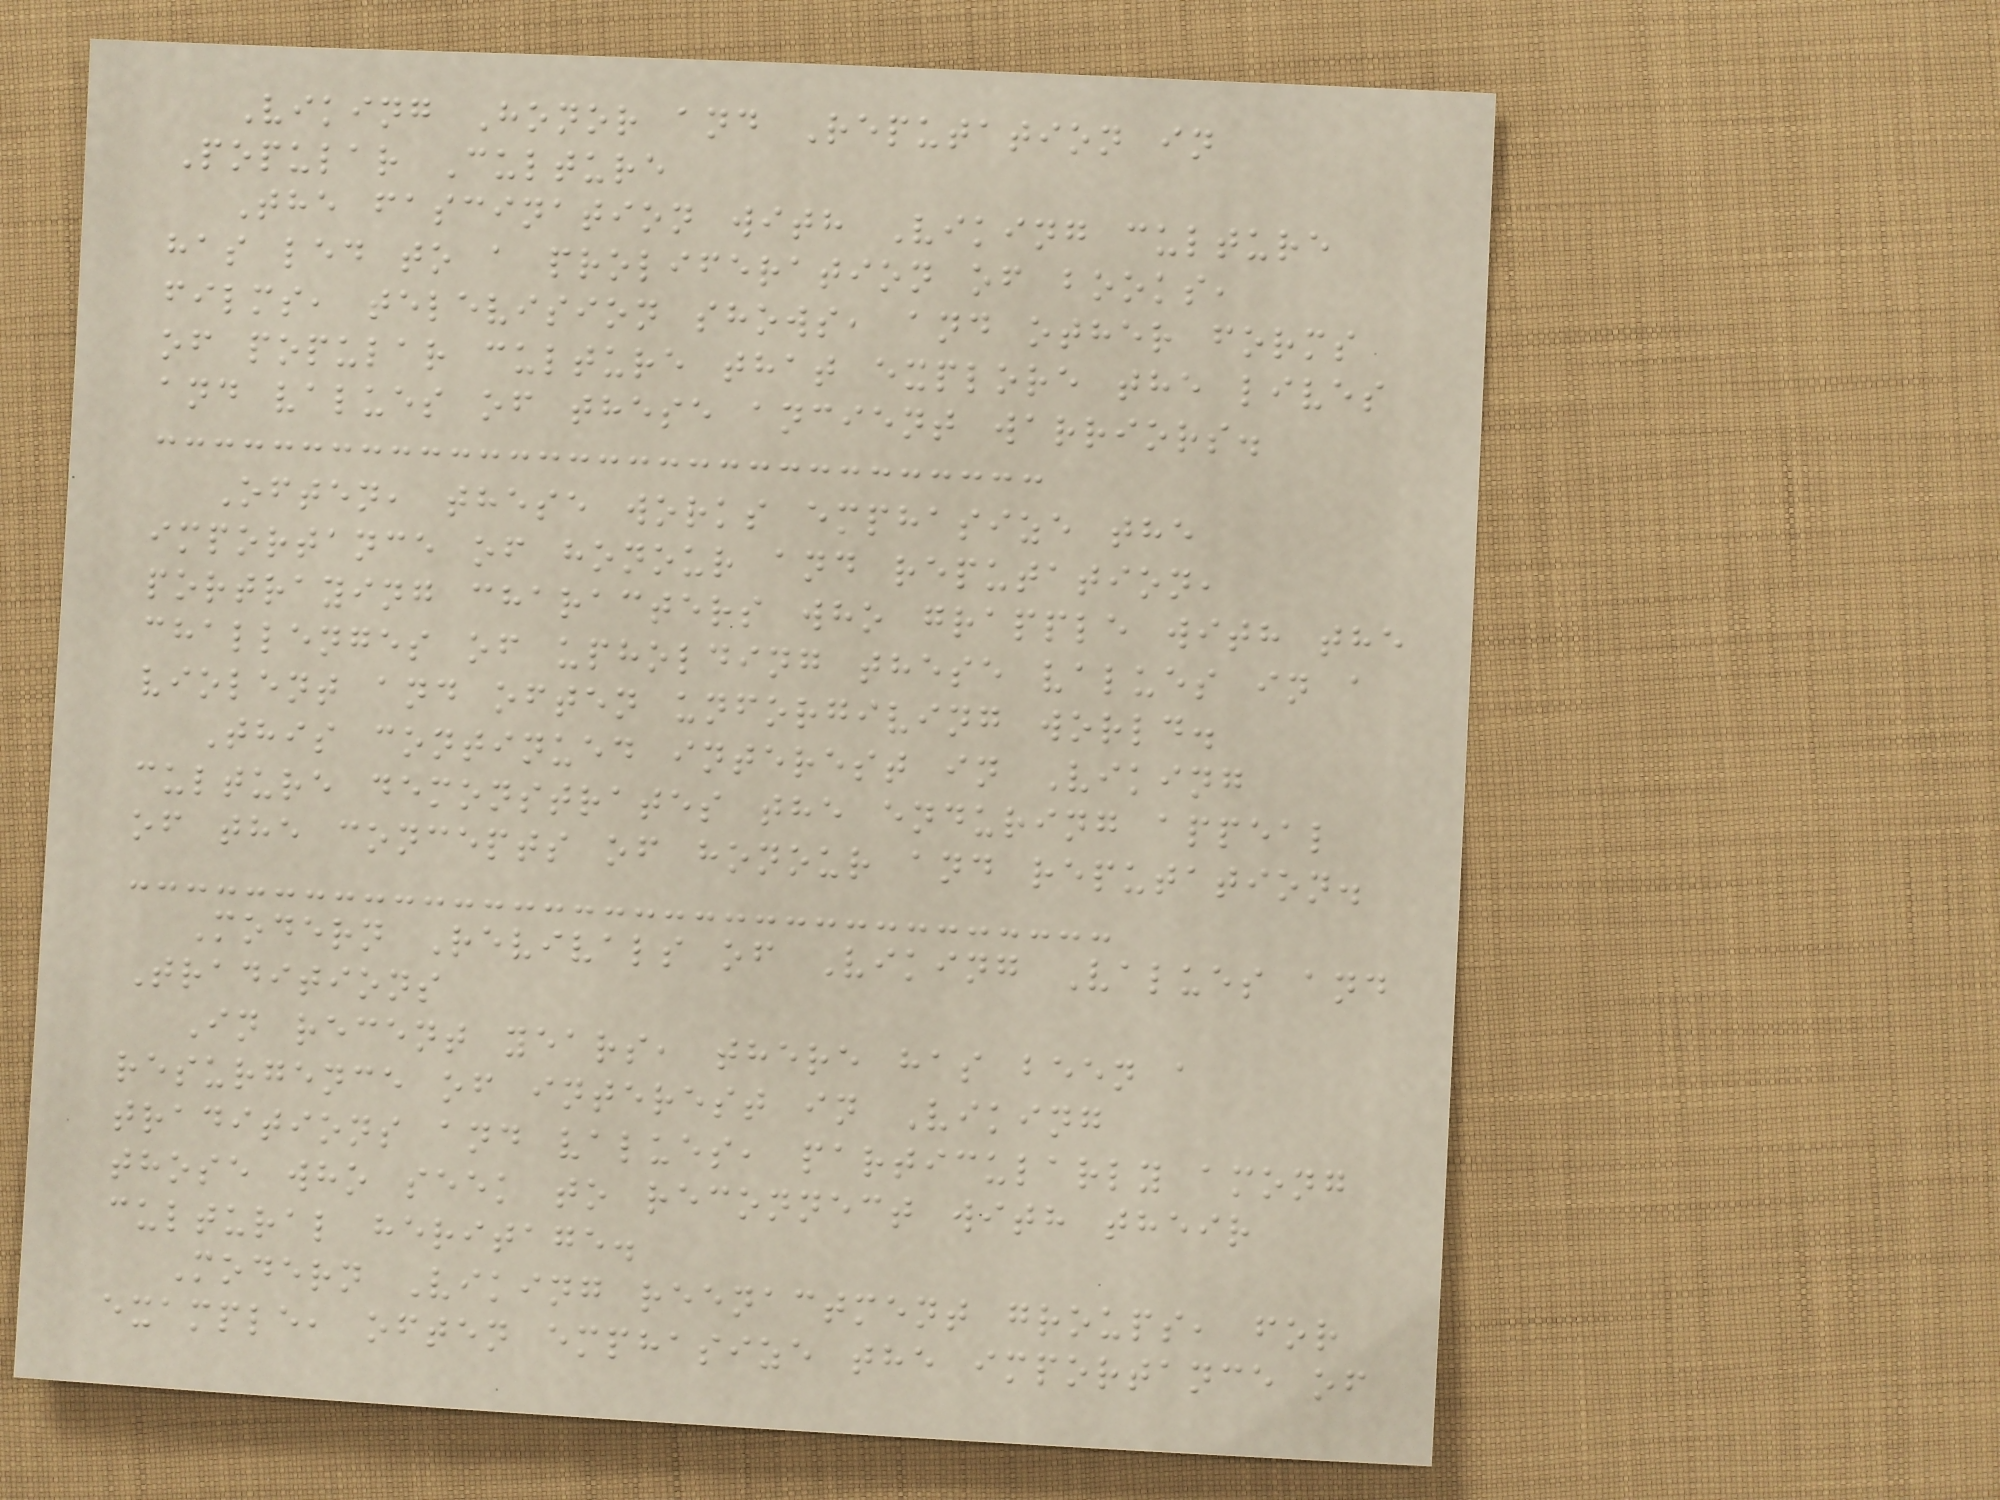Viking Honor and Reputation in
Popular Culture
The fascination with Viking culture
has led to a proliferation of books,
films, television shows, and other forms
of popular culture that explore the lives
and values of these ancient warriors.
Often, these works emphasize the
importance of honour and reputation,
portraying characters who grapple with the
challenges of upholding these values in a
violent and often unforgiving world.
This continued interest in Viking
culture demonstrates the enduring appeal
of the concepts of honour and reputation.
Modern Revivals of Viking Values and
Traditions
In recent years, there has been a
resurgence of interest in Viking
traditions and values, particularly among
those who seek to reconnect with their
cultural heritage.
Modern Viking reenactment groups, for
example, often emphasize the importance of
